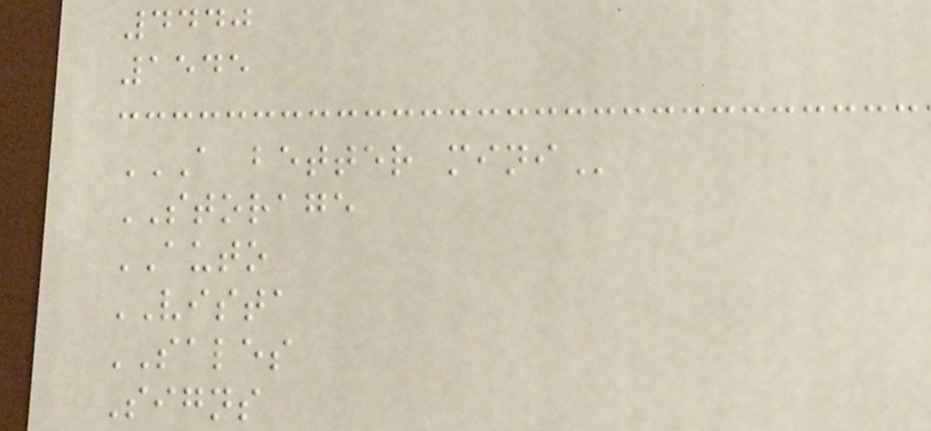4440
1545
A BETTER MINI
STORAGE
AUTO
VISTA
SALES
Signs
